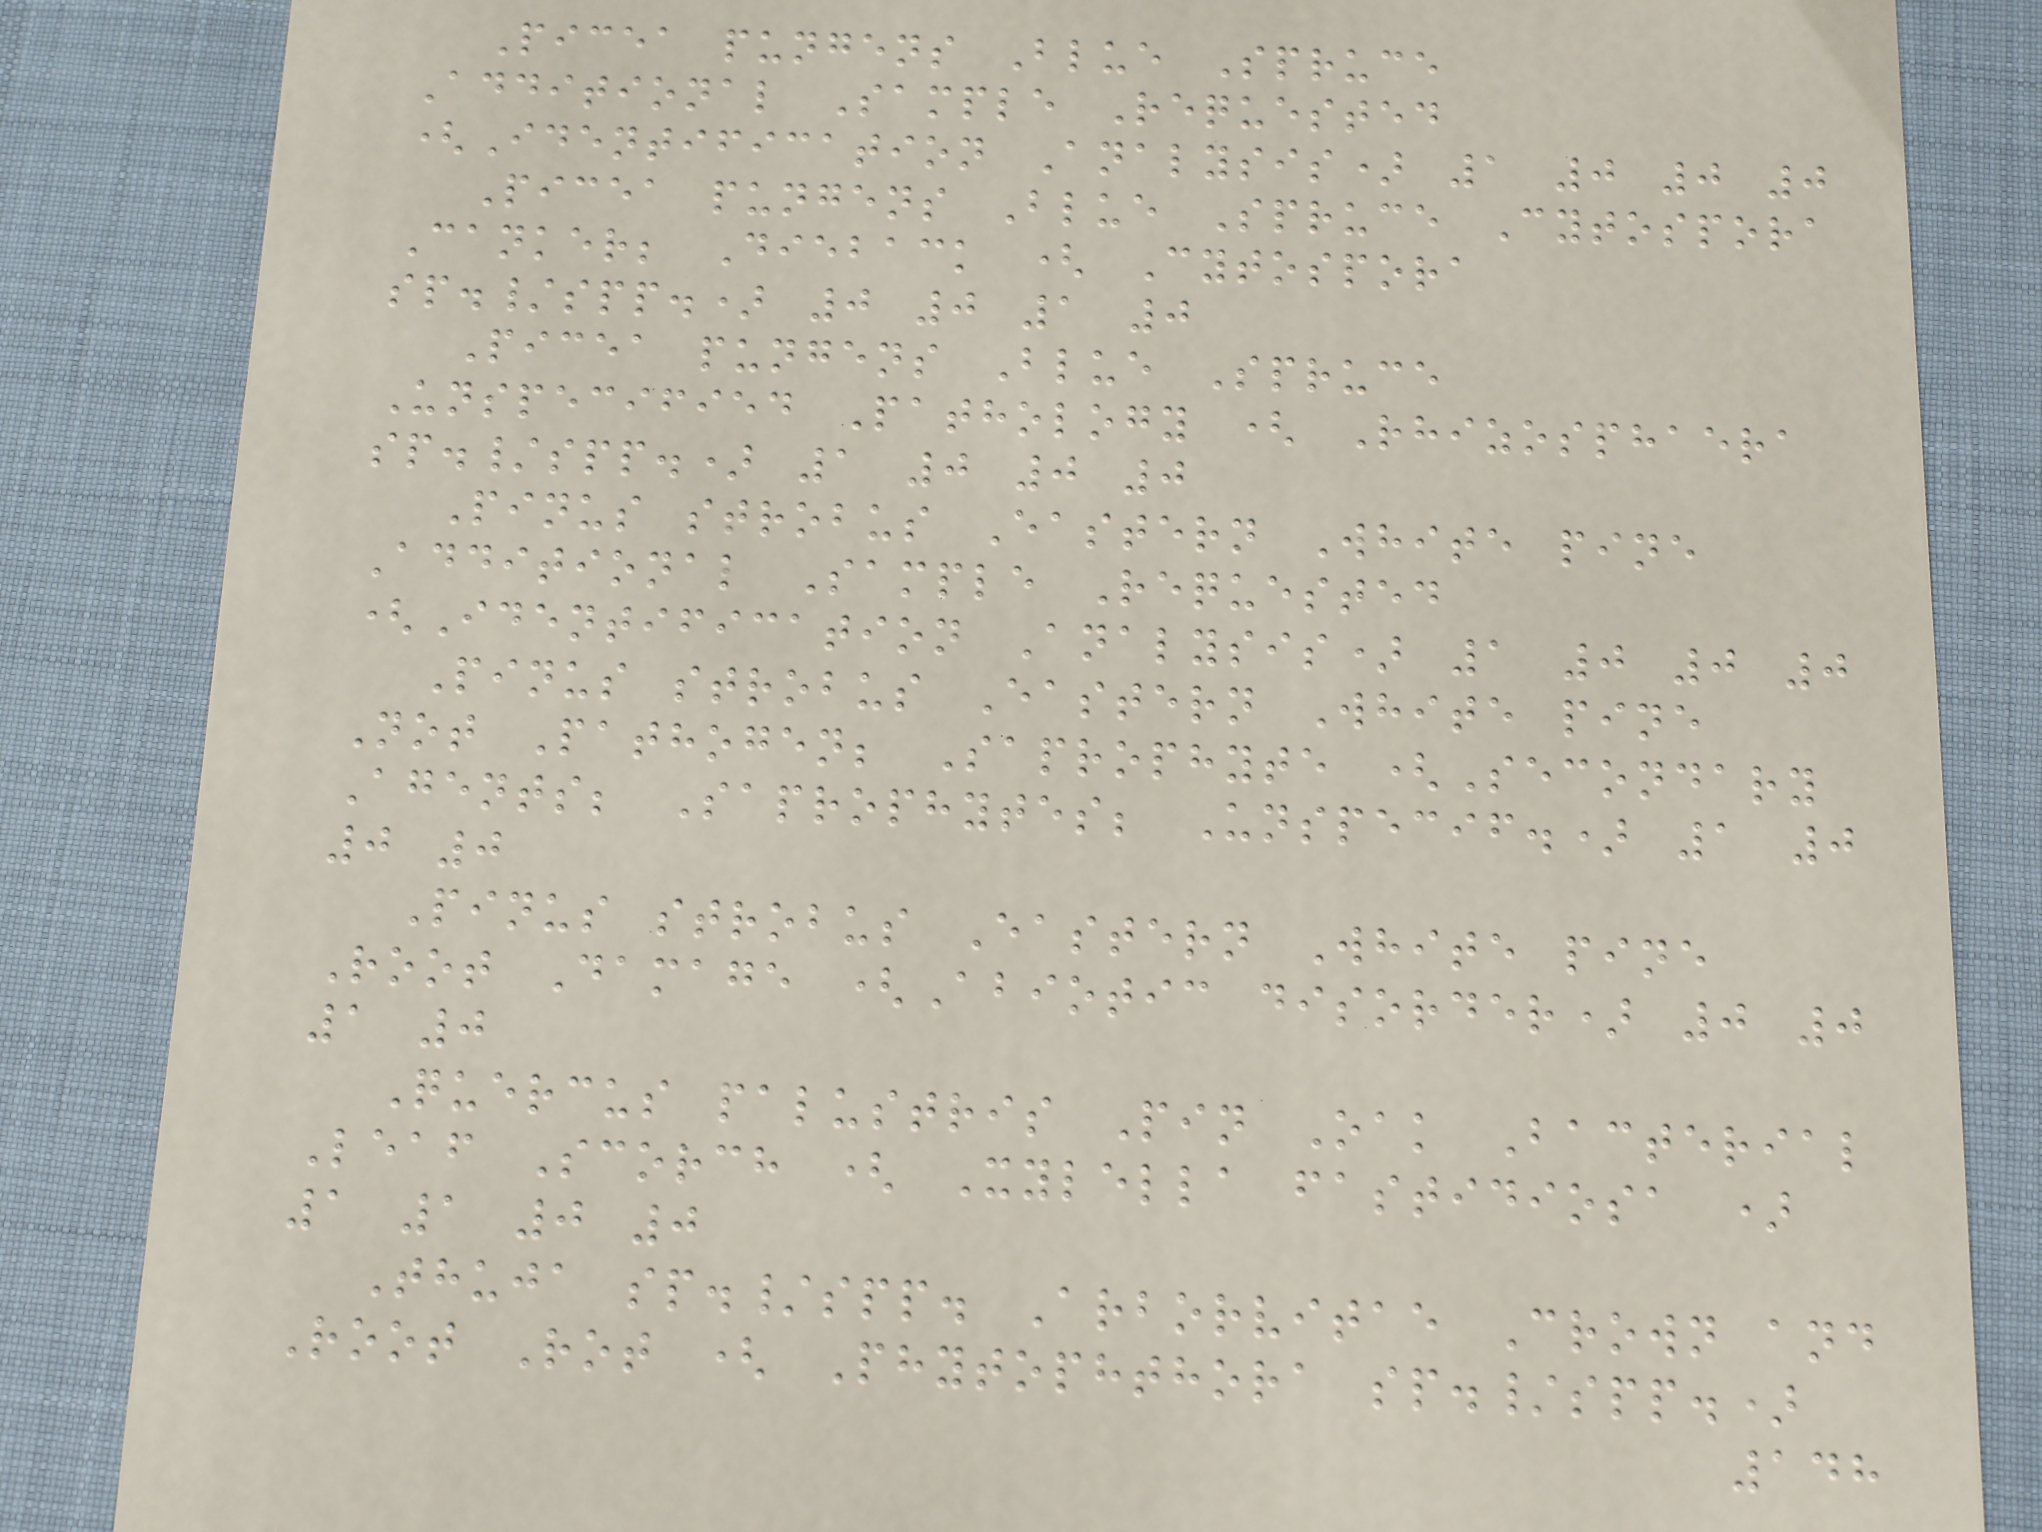Picea pungens Blue Spruce
Additional Sample Requested
(Identification Analysis) 1 0 0 0
Picea pungens Blue Spruce Cytospora
Canker; Dieback ( Cytospora
sp./spp.) 0 0 1 0
Picea pungens Blue Spruce
Unspecified Pathology ( Rhizosphaera
sp./spp.) 1 0 0 0
Pinus strobus Eastern White pine
Additional Sample Requested
(Identification Analysis) 1 0 0 0
Pinus strobus Eastern White pine
Not Pathogen; Saprophyte (Secondary
Agents; Saprophytes; Unspecif.) 1 0
0 0
Pinus strobus Eastern White pine
Root Damage (Abiotic disorder) 0 0
1 0
Quercus palustris Pin Oak Bacterial
Leaf Scorch ( Xylella fastidiosa )
1 1 0 0
Thuja sp./spp. Arborvitae Crown and
Root Rot ( Phytophthora sp./spp.)
148
